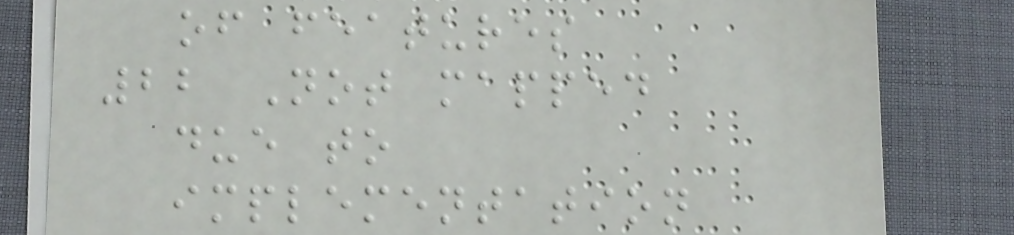of features
22 Not mapped
due to
implementation
